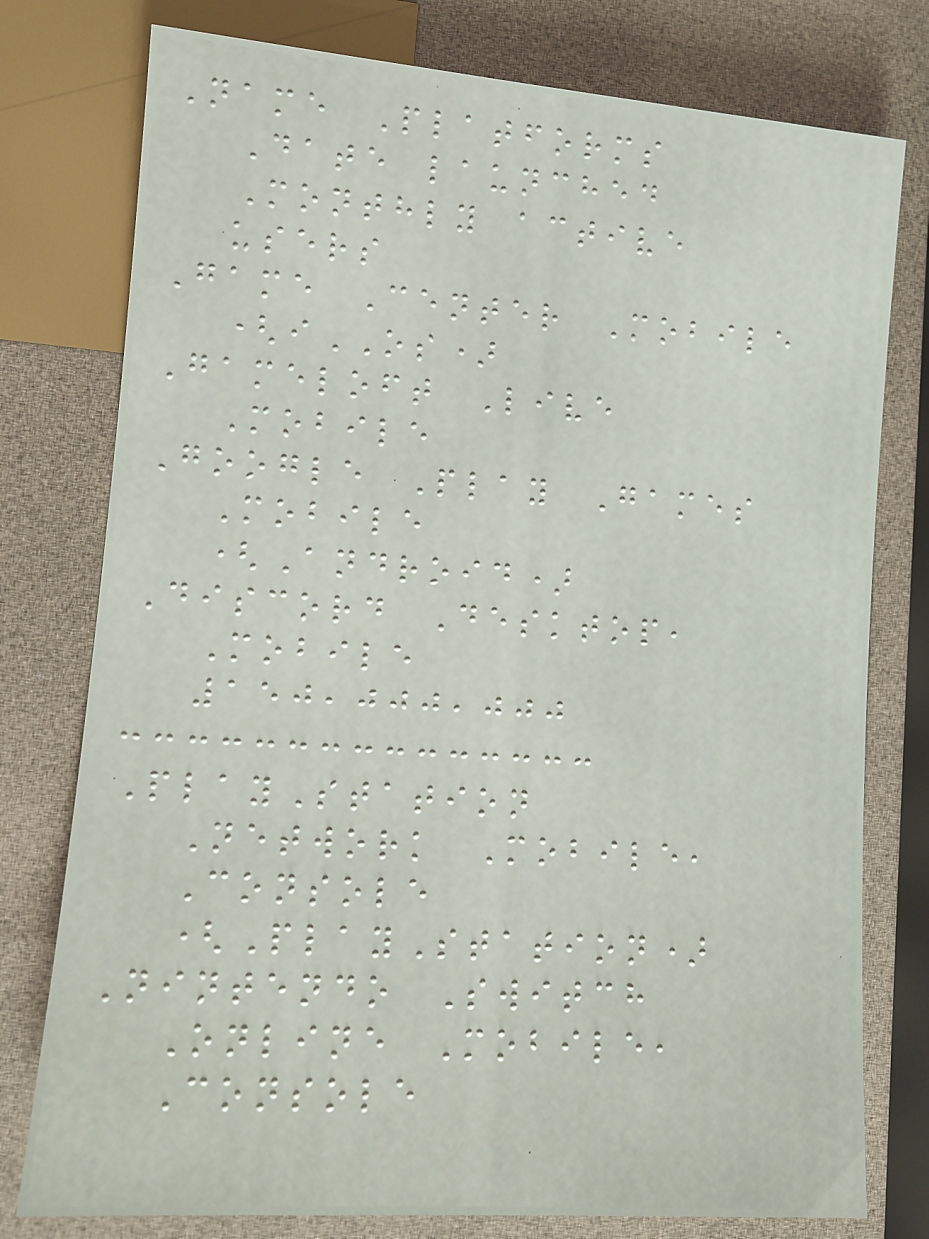Name Platforms
Date launched
Monthly active
users
Game Center Mobile
(iOS)
Gameloft Live
Mobile
Google Play Games
Mobile
(Android)
Discord Desktop,
Mobile
150,000,000
PlayStation
Network Mobile,
Console
(PlayStation)
Nintendo Switch
Online Mobile,
Console
